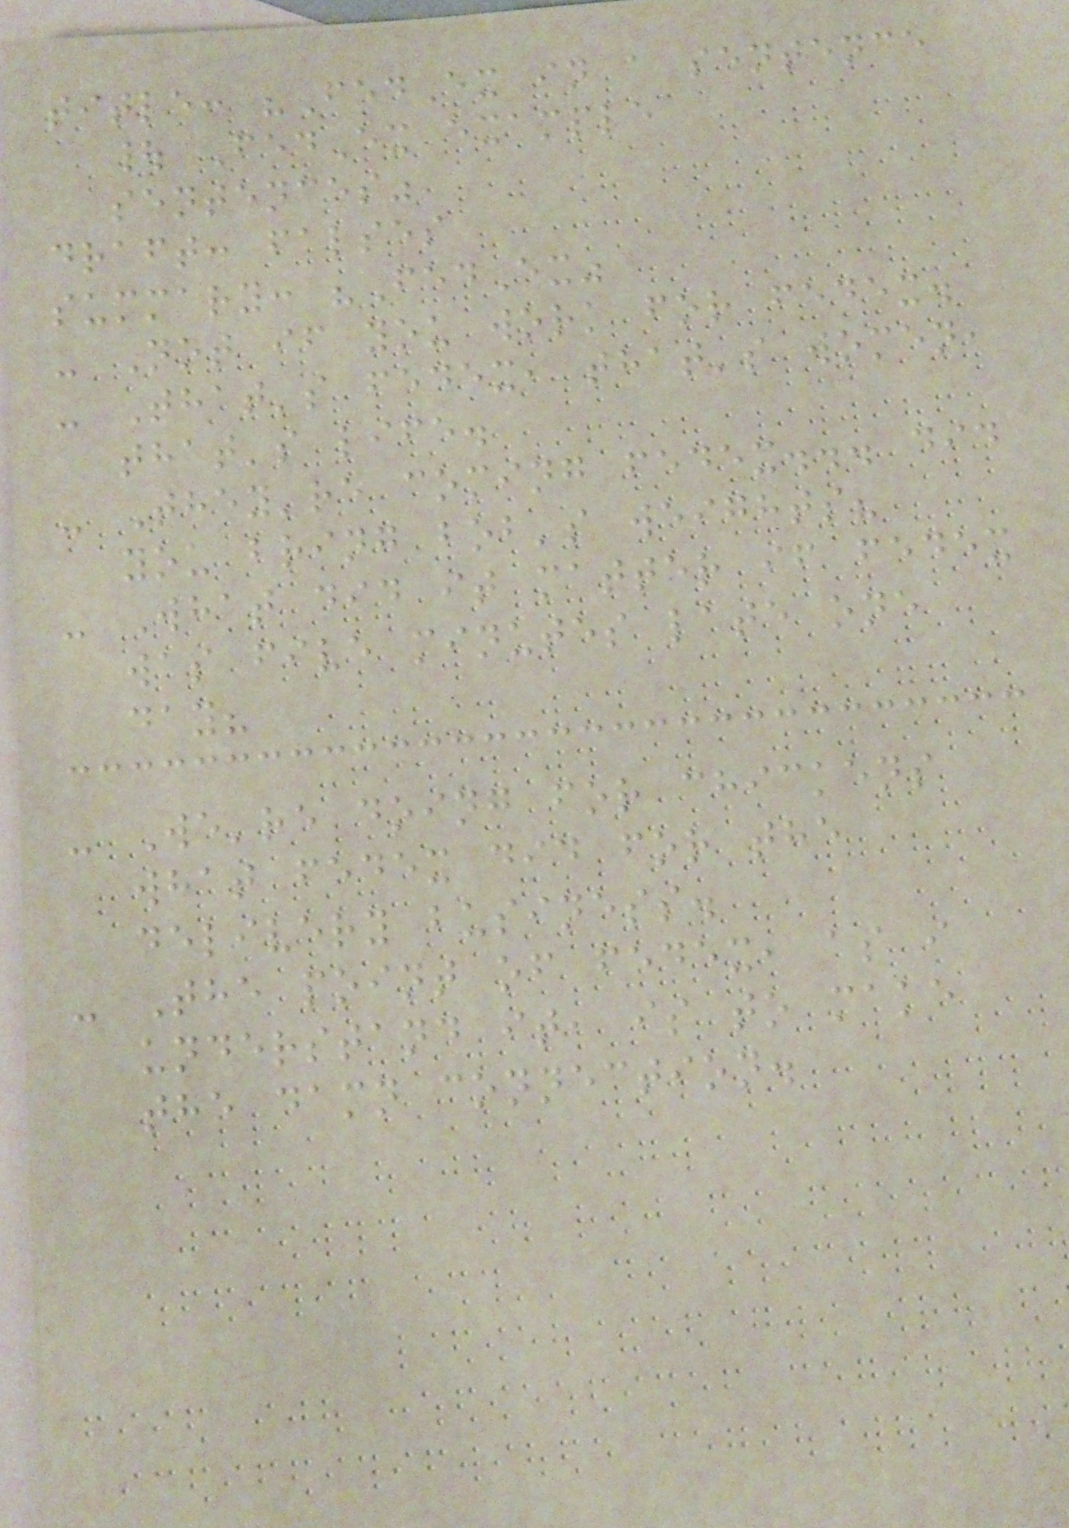title: "FedEx in a sentence
| FedEx example
sentences"
draft: falses
summary: "FedEx"
- Not if you work for fedex.
- That's fedex, that's women,
that's life.
- They're coming fedex... did
you bring bob's weights?
- What did it matter if fedex
was five minutes late one
day?
- We're doing for chickens
what fedex did for the
delivery business.
- The point of fedex, as i
understand it, is to make
the damn connection.
